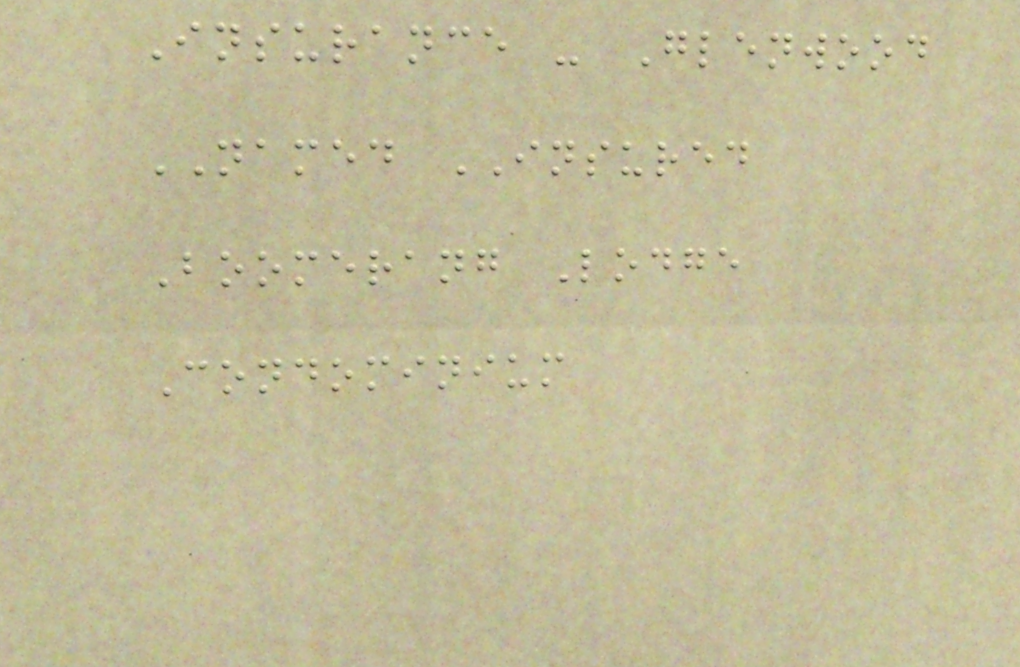Insurance - Glenwood
NAMED INSURED
Boomerang Lodge
Condominium
